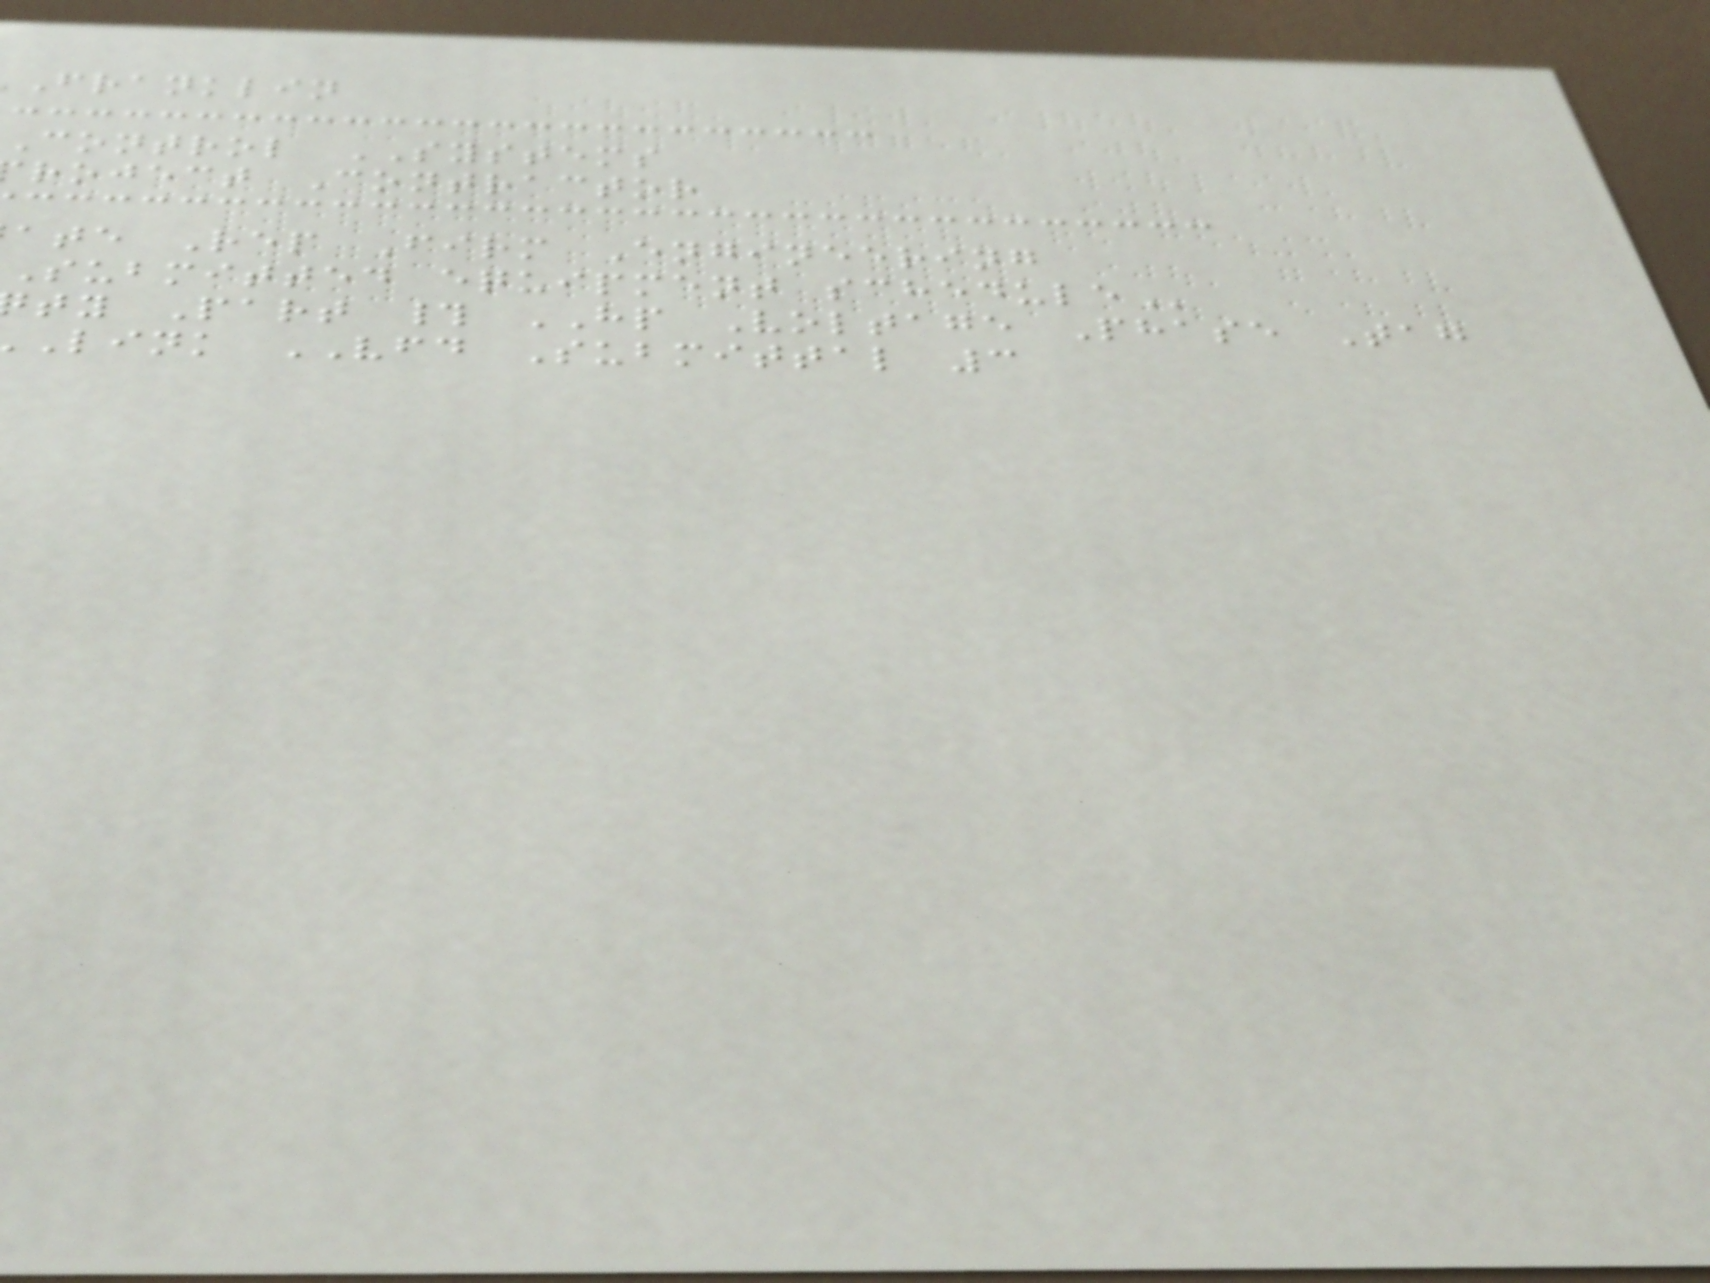franklin
control SYSTEMS
roject Contractor
ate Rep Firm Engineering
submitted equipment
ty Part # HP Voltage Phase Tag
Link VFD Submittal 3
